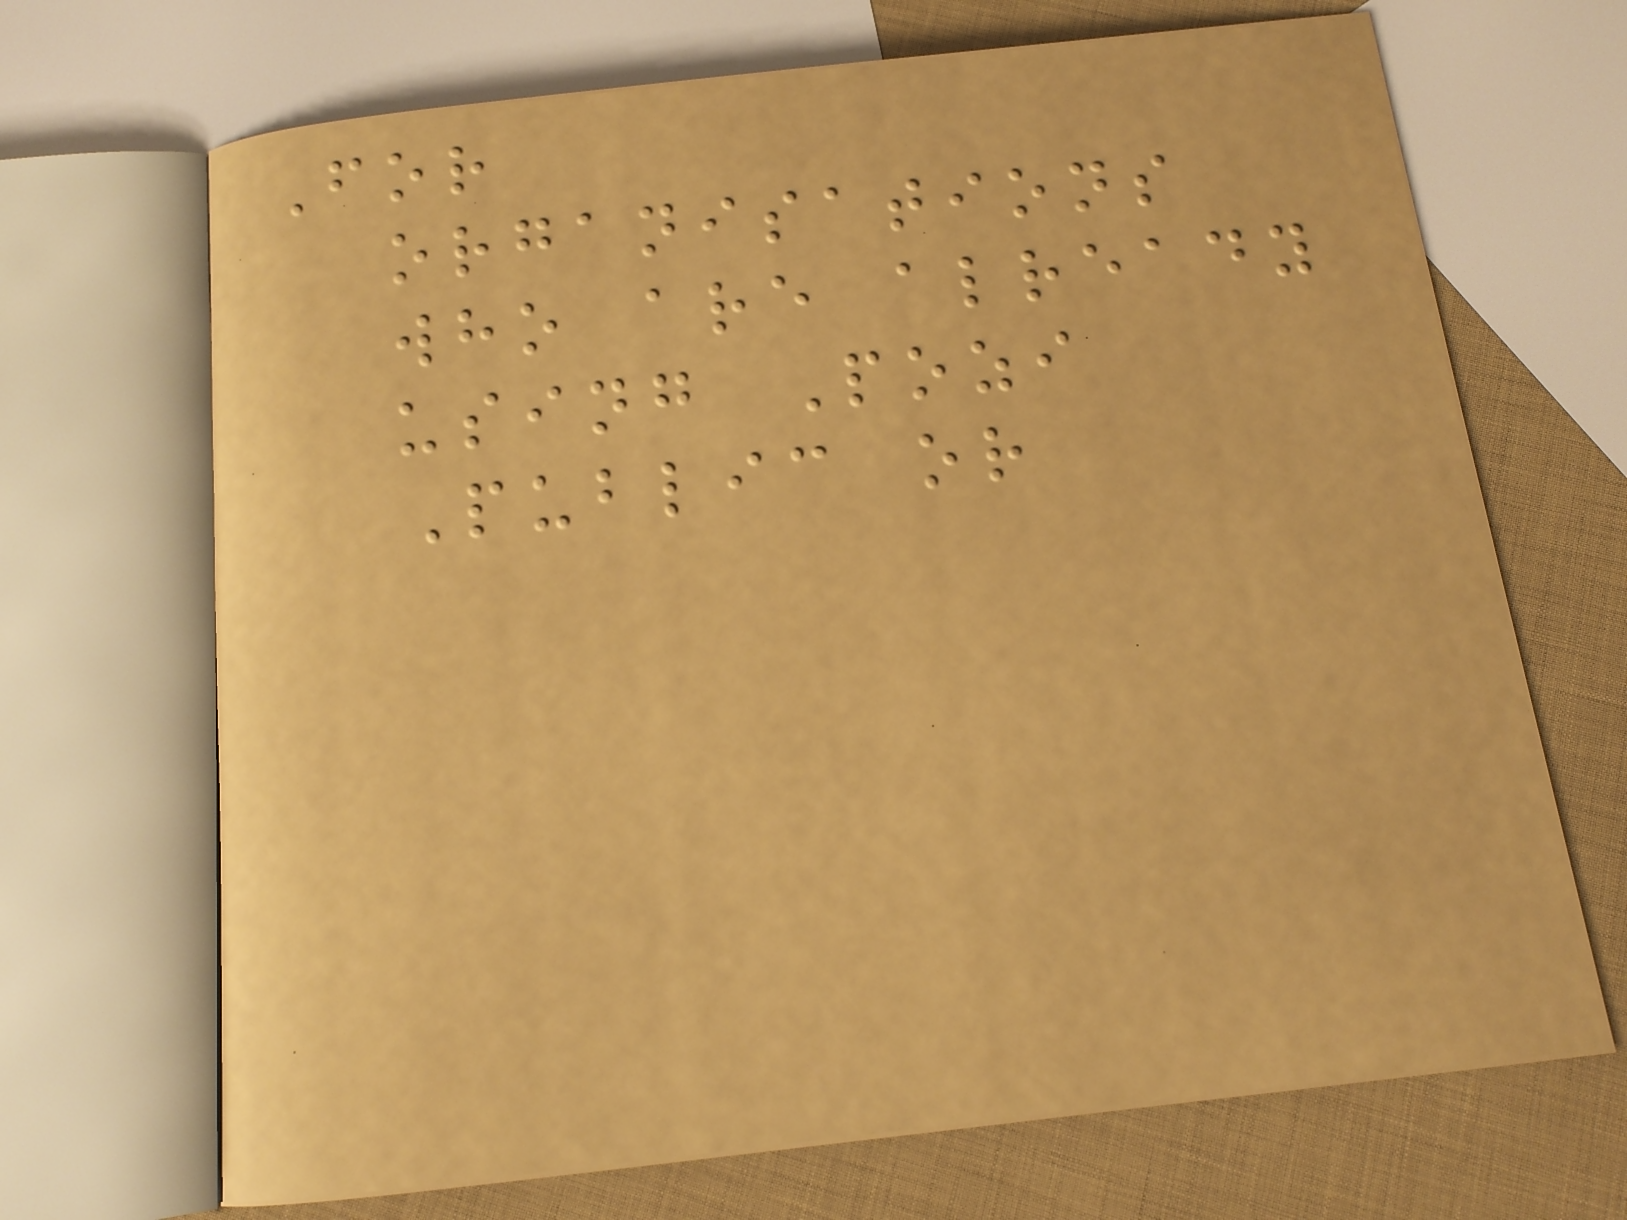For
organisations
who are already
using Pozi
Public or
